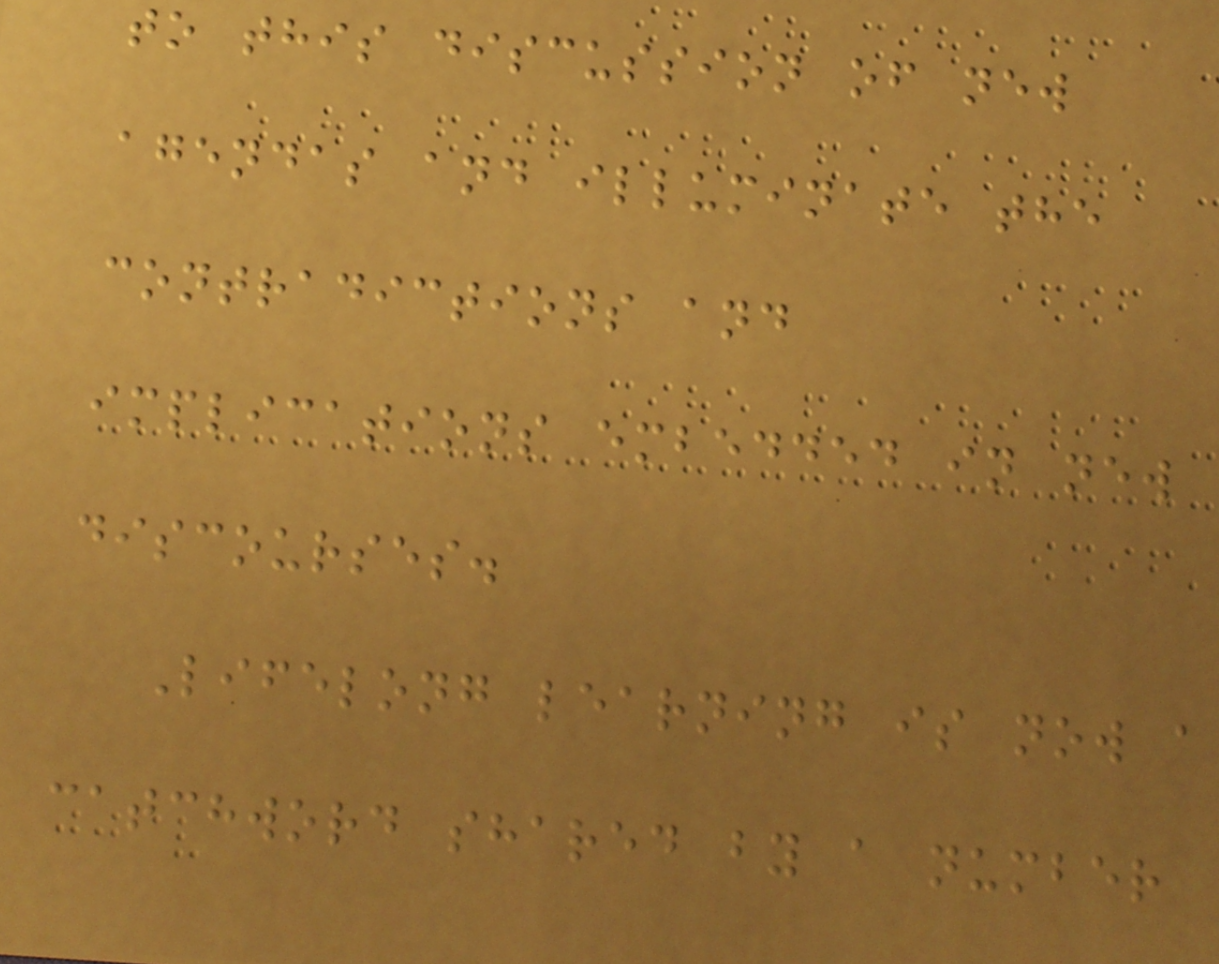to this discussion of new
agendas and illuminate the
contradictions and
implications embedded in new
discourses.
Lifelong learning is now a
catchword shared by a number
